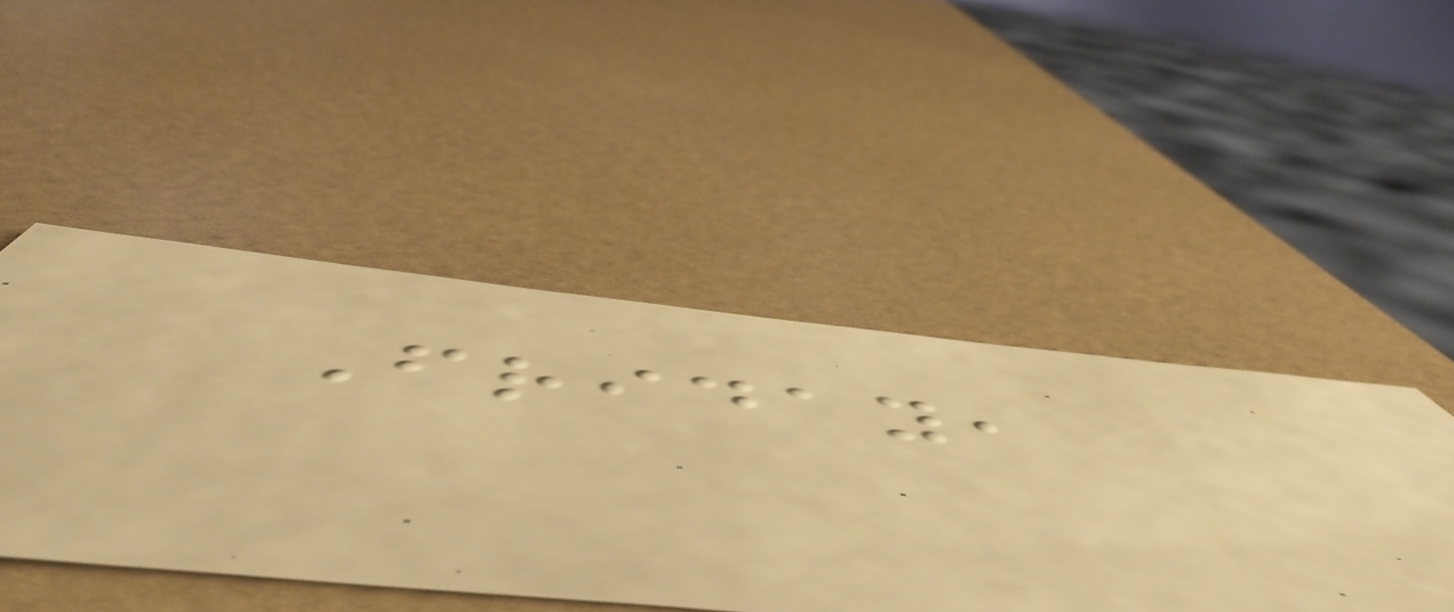Friday,
